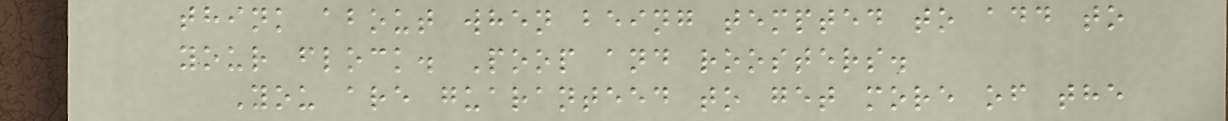think about when being tempted to add to
your flock. Poop and roosters.
You are guaranteed to get more of the
